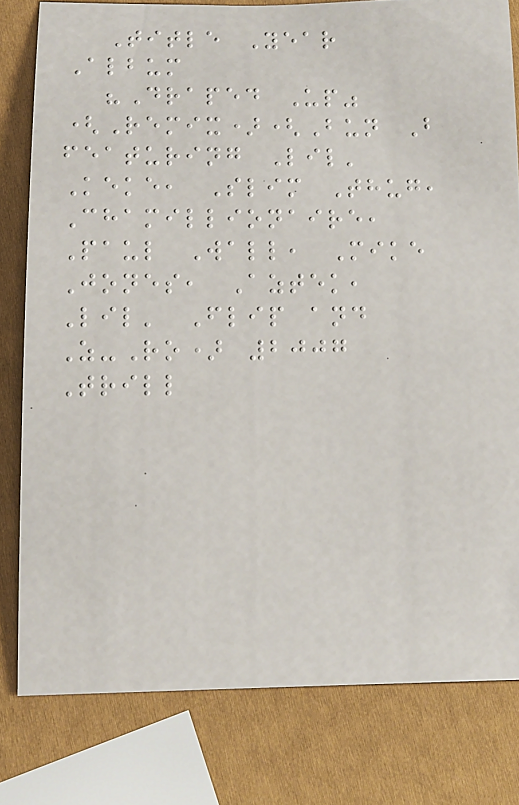Title Year
Album
"Draped Up"
(Remix)(Bun B
featuring Lil'
Keke, Slim Thug,
Chamillionaire,
Paul Wall, Mike
Jones, Aztek,
Lil' Flip and
Z-Ro) 2007
Trill
